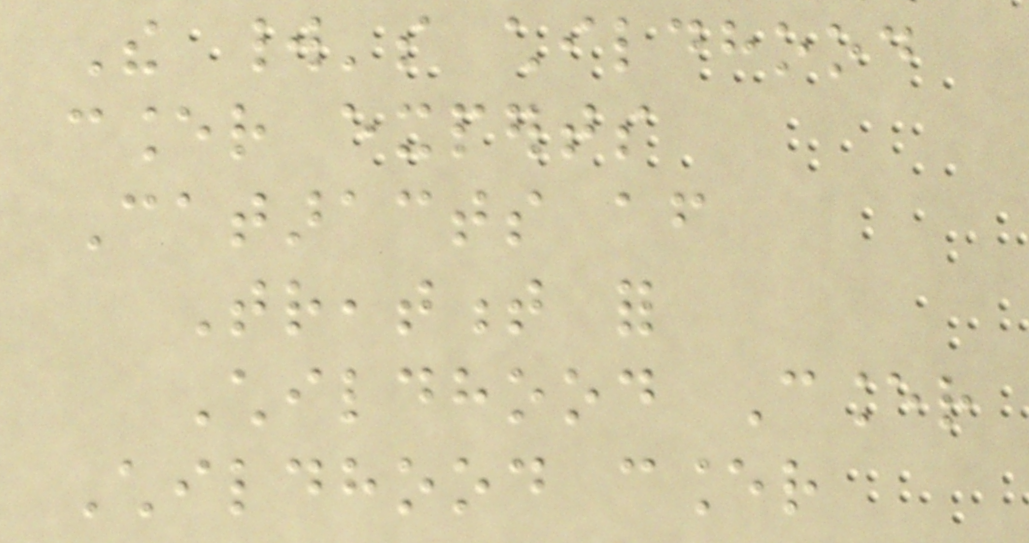The world's childhood
cancer experts
Cataracts after
Treatment for
Childhood Cancer
Childhood cancer
